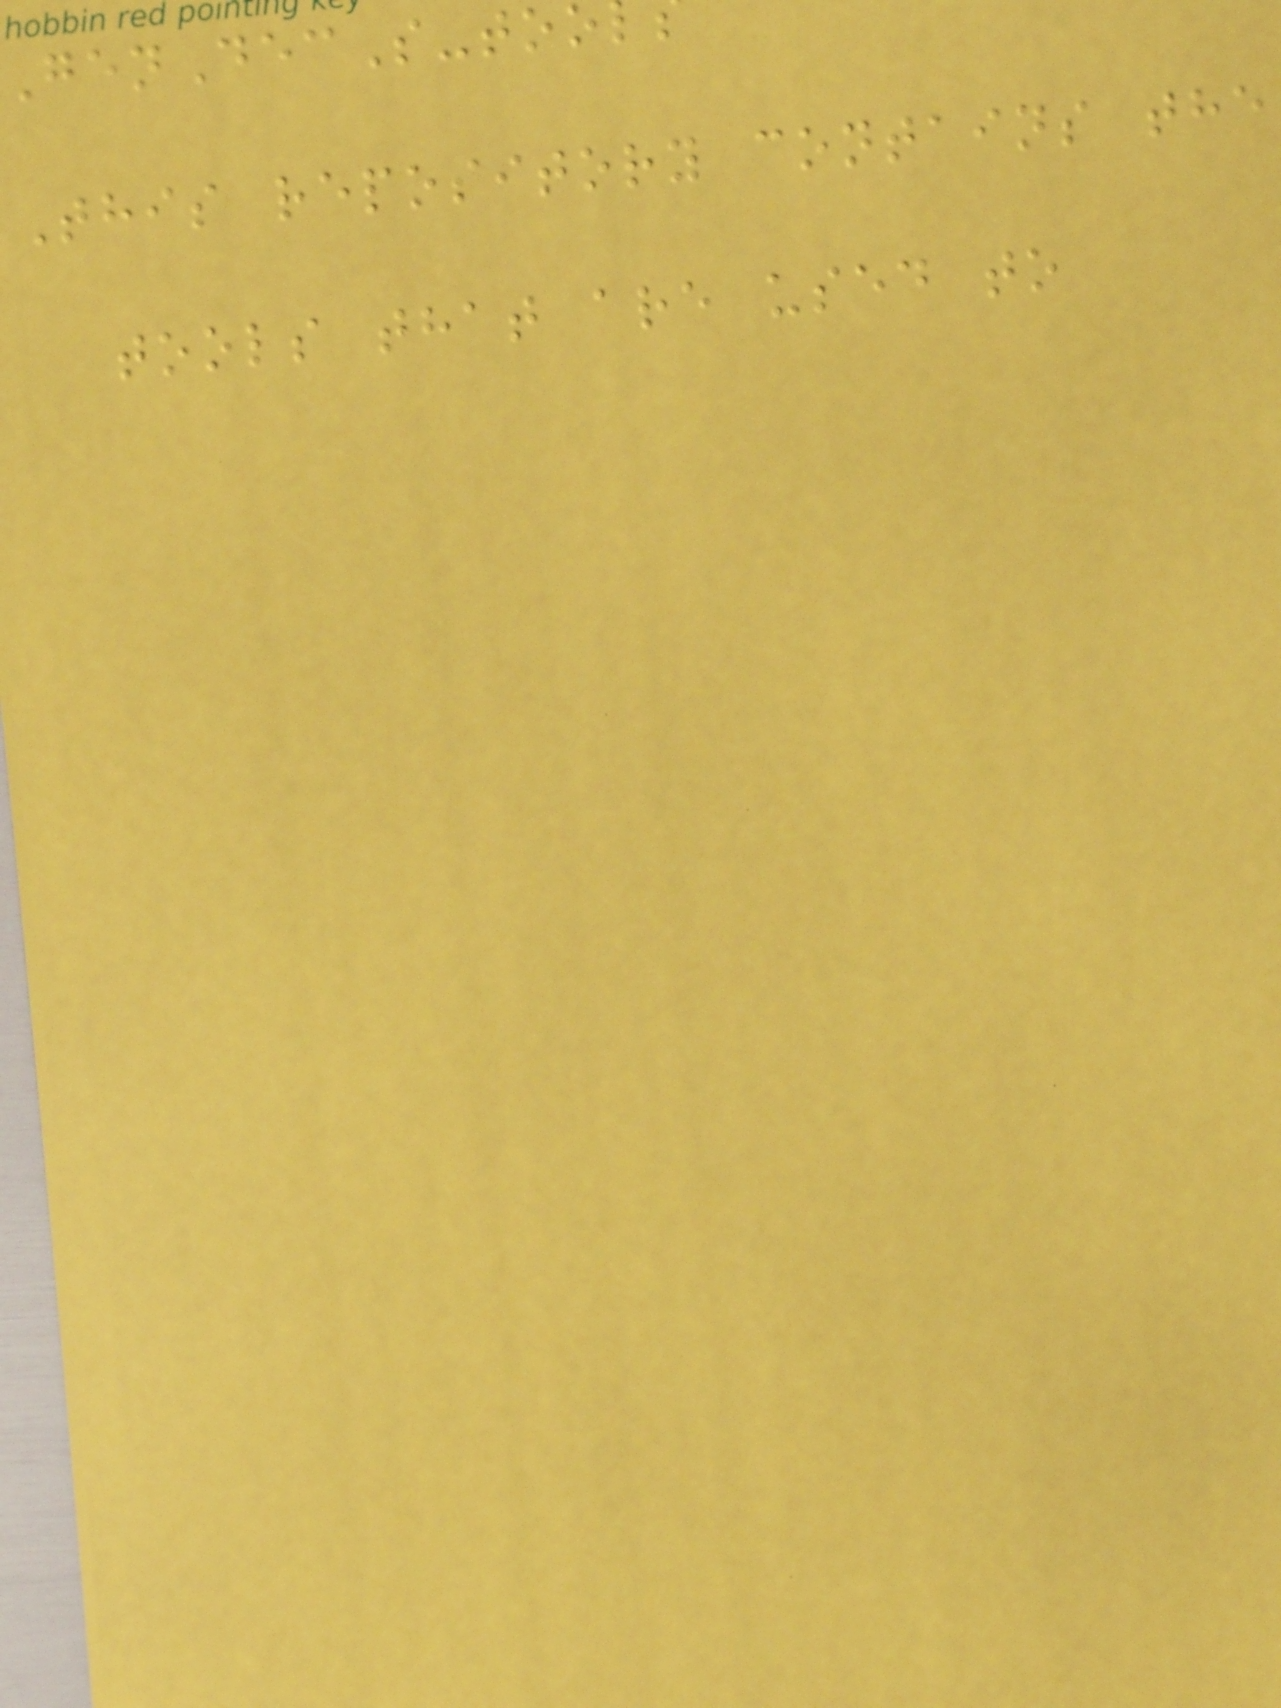This repository contains the
tools that are used to
